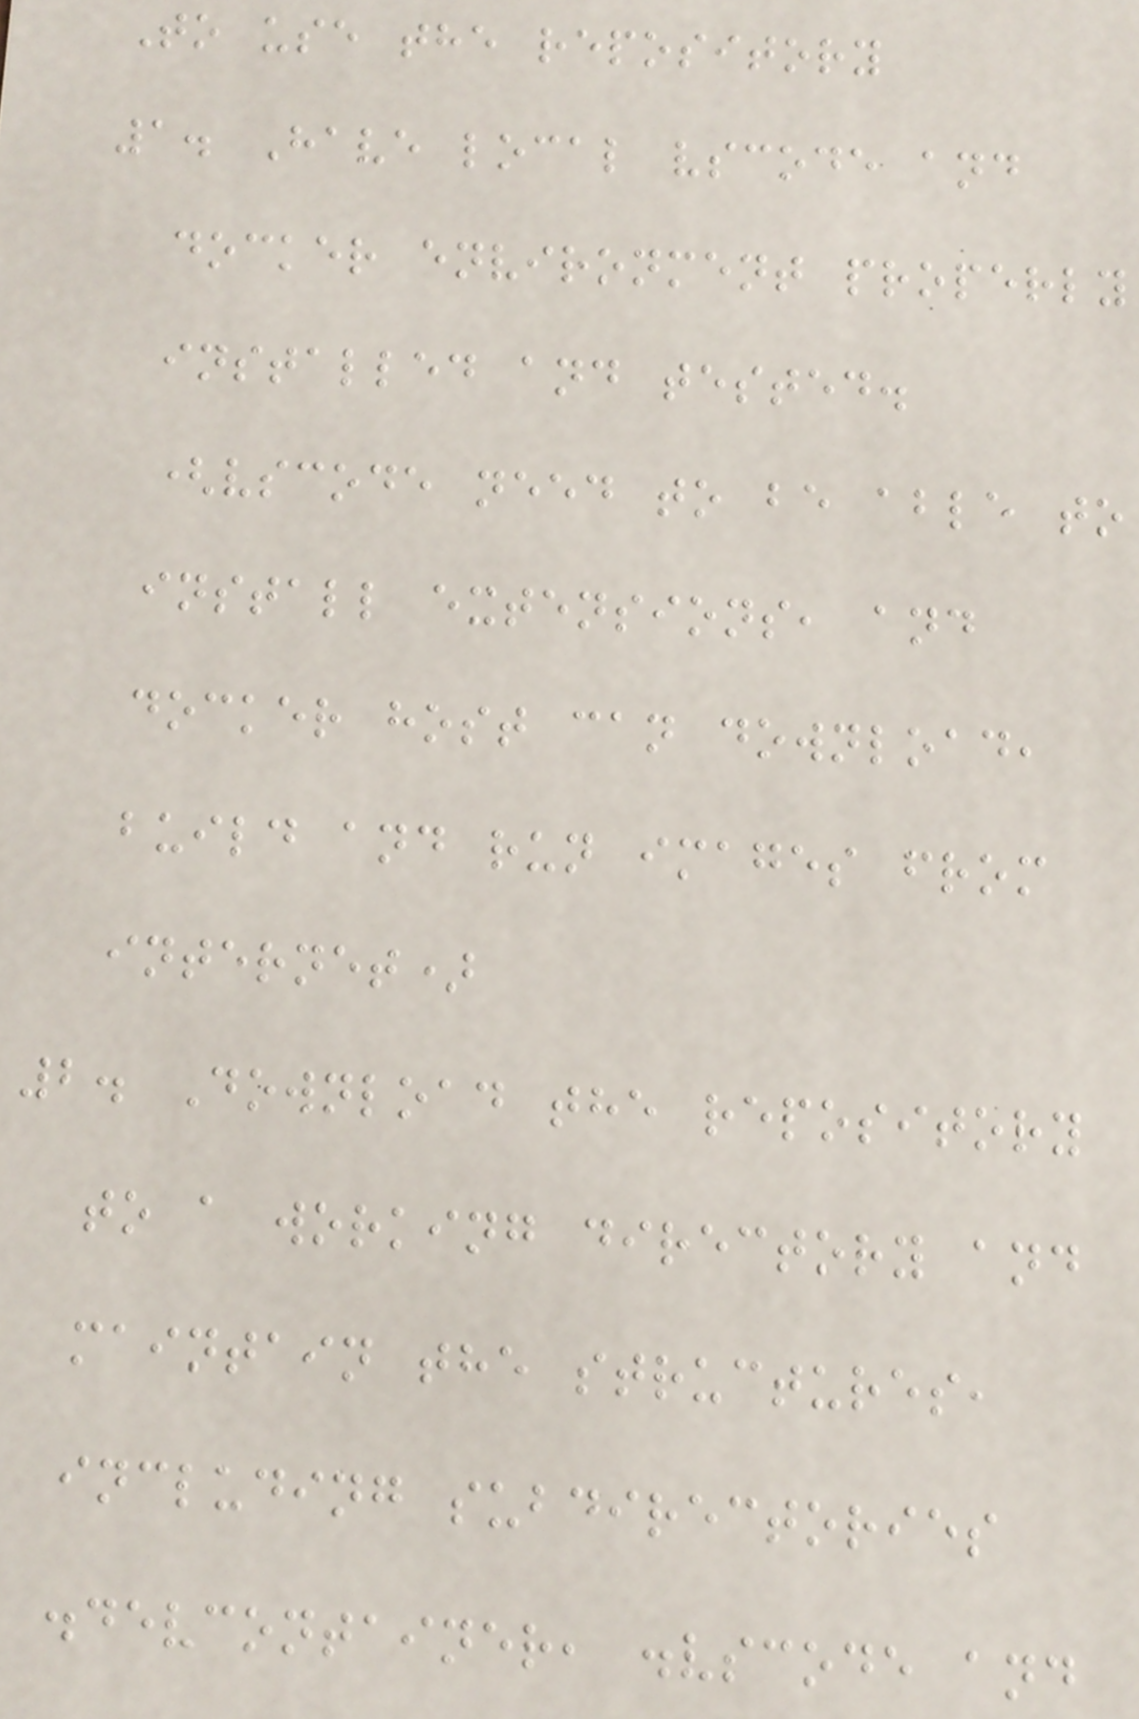To use the repository
1. Have local vscode and
docker environment properly
installed and tested.
(vscode need to be able to
install extensions, and
docker host can download,
build and run images from
internet)
2. Download the repository
to a working directory and
maintain the structures,
including subdirectories
.devcontainer, .vscode and
